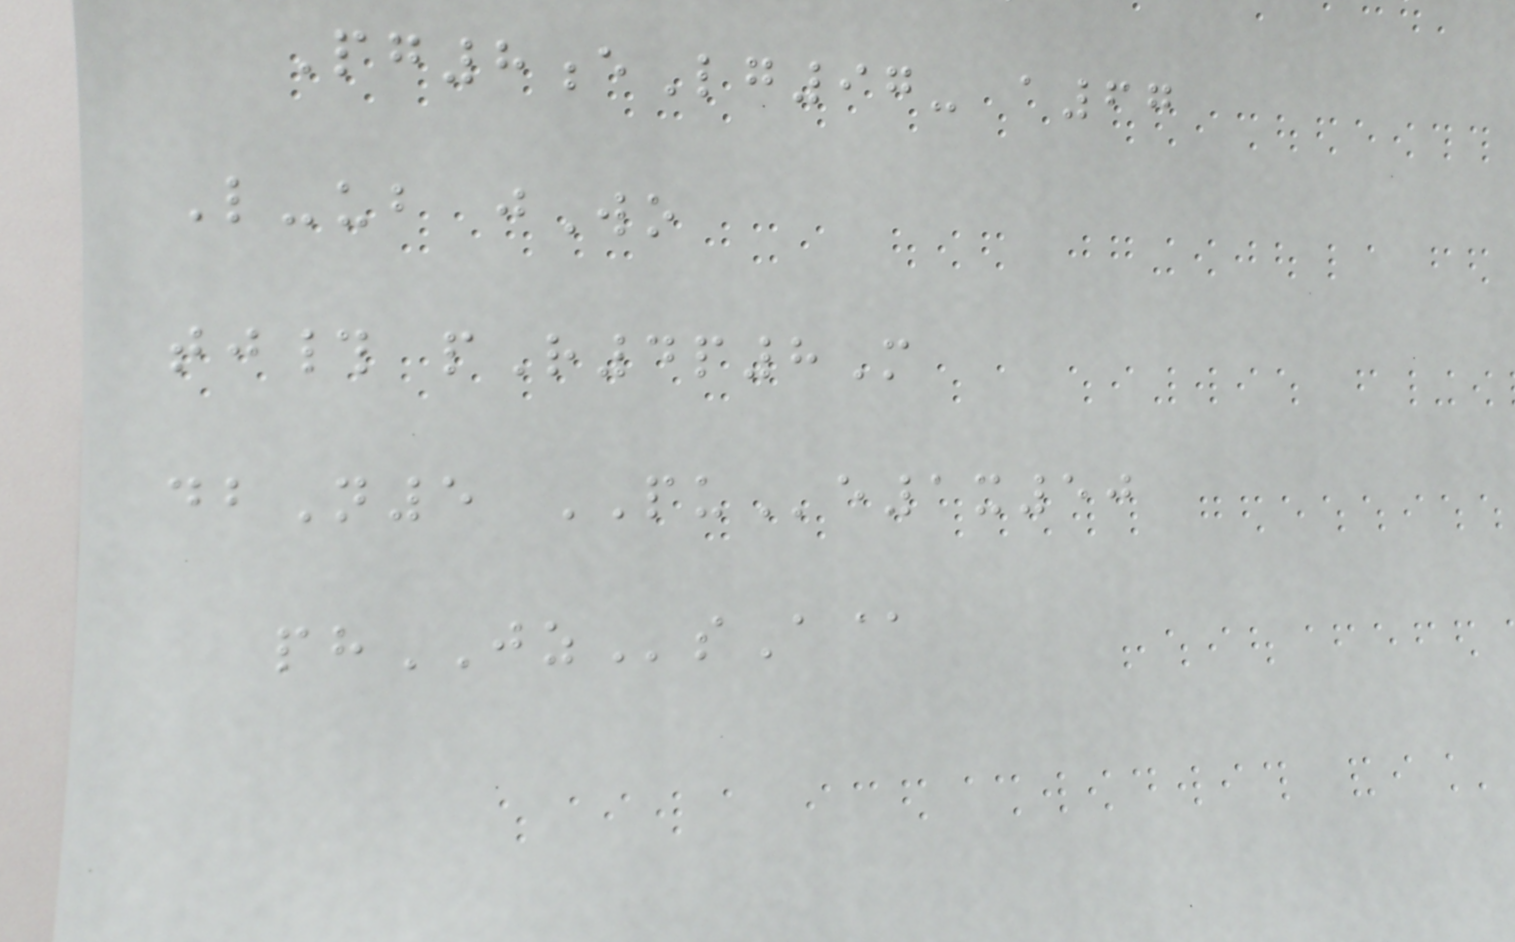Pg8eLg97- a67
L-ub jWo
tj# pR4p8M
dbN5 PUe1x50
phJZsA@
